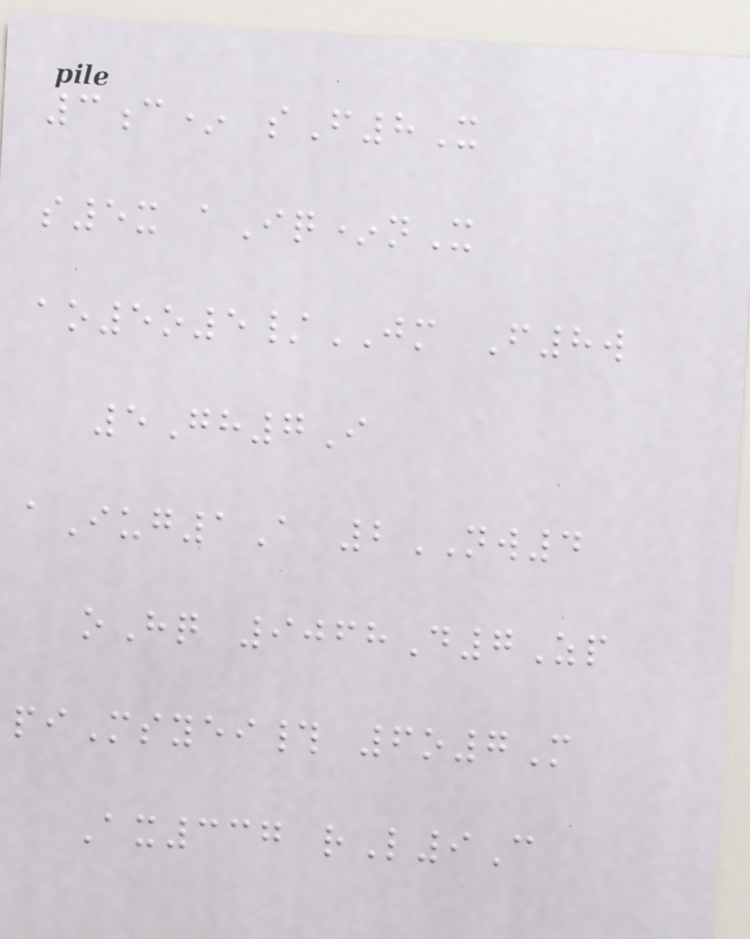3c* sF8X
s5x aIq*nX
ao5o5/JM F8w
5Gh7I
aIug1A 2NW4
oHq 9068D7Zp
piMsyei# 6o7M
Ax337 rL9C
